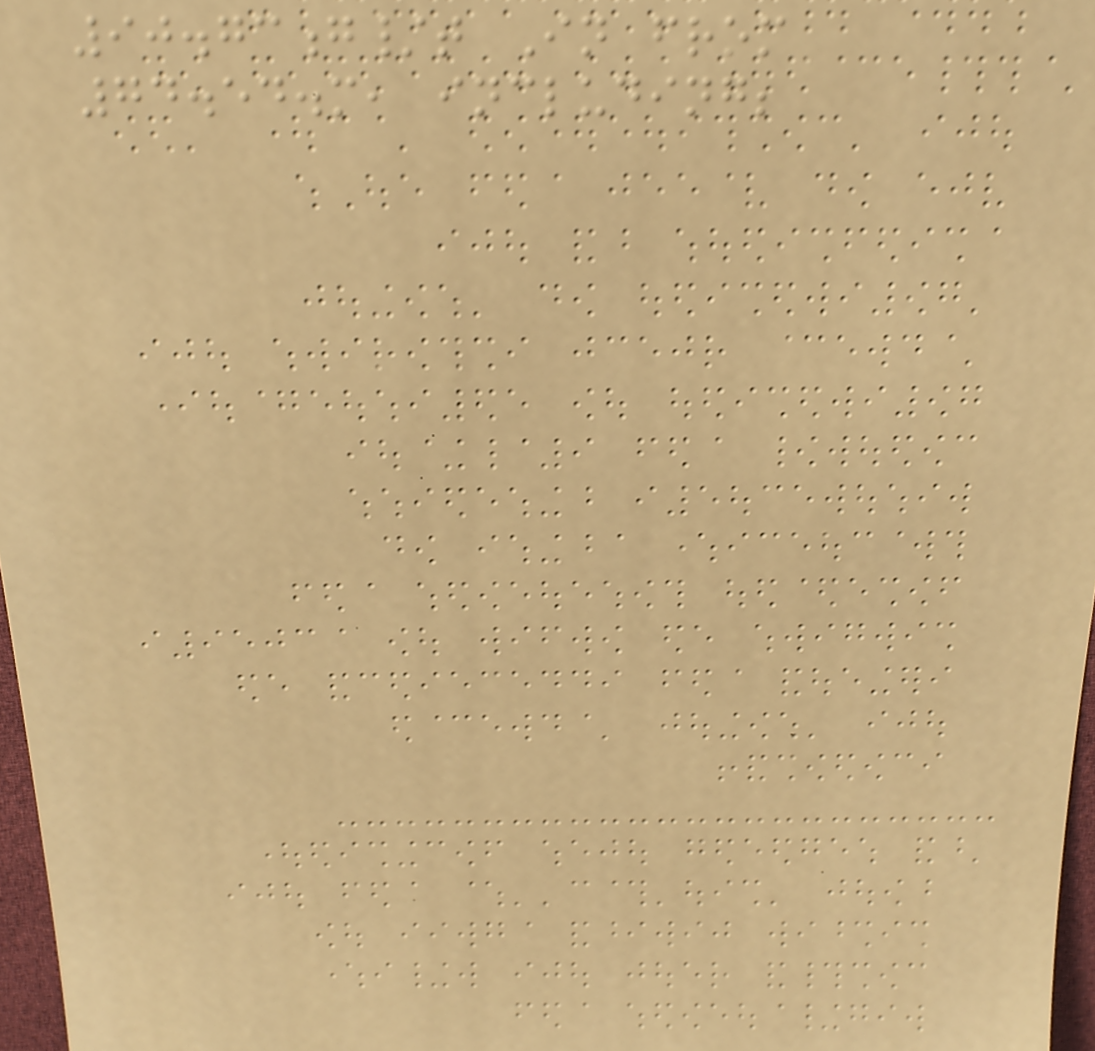90.73g/t In from
74.54.m, including;
